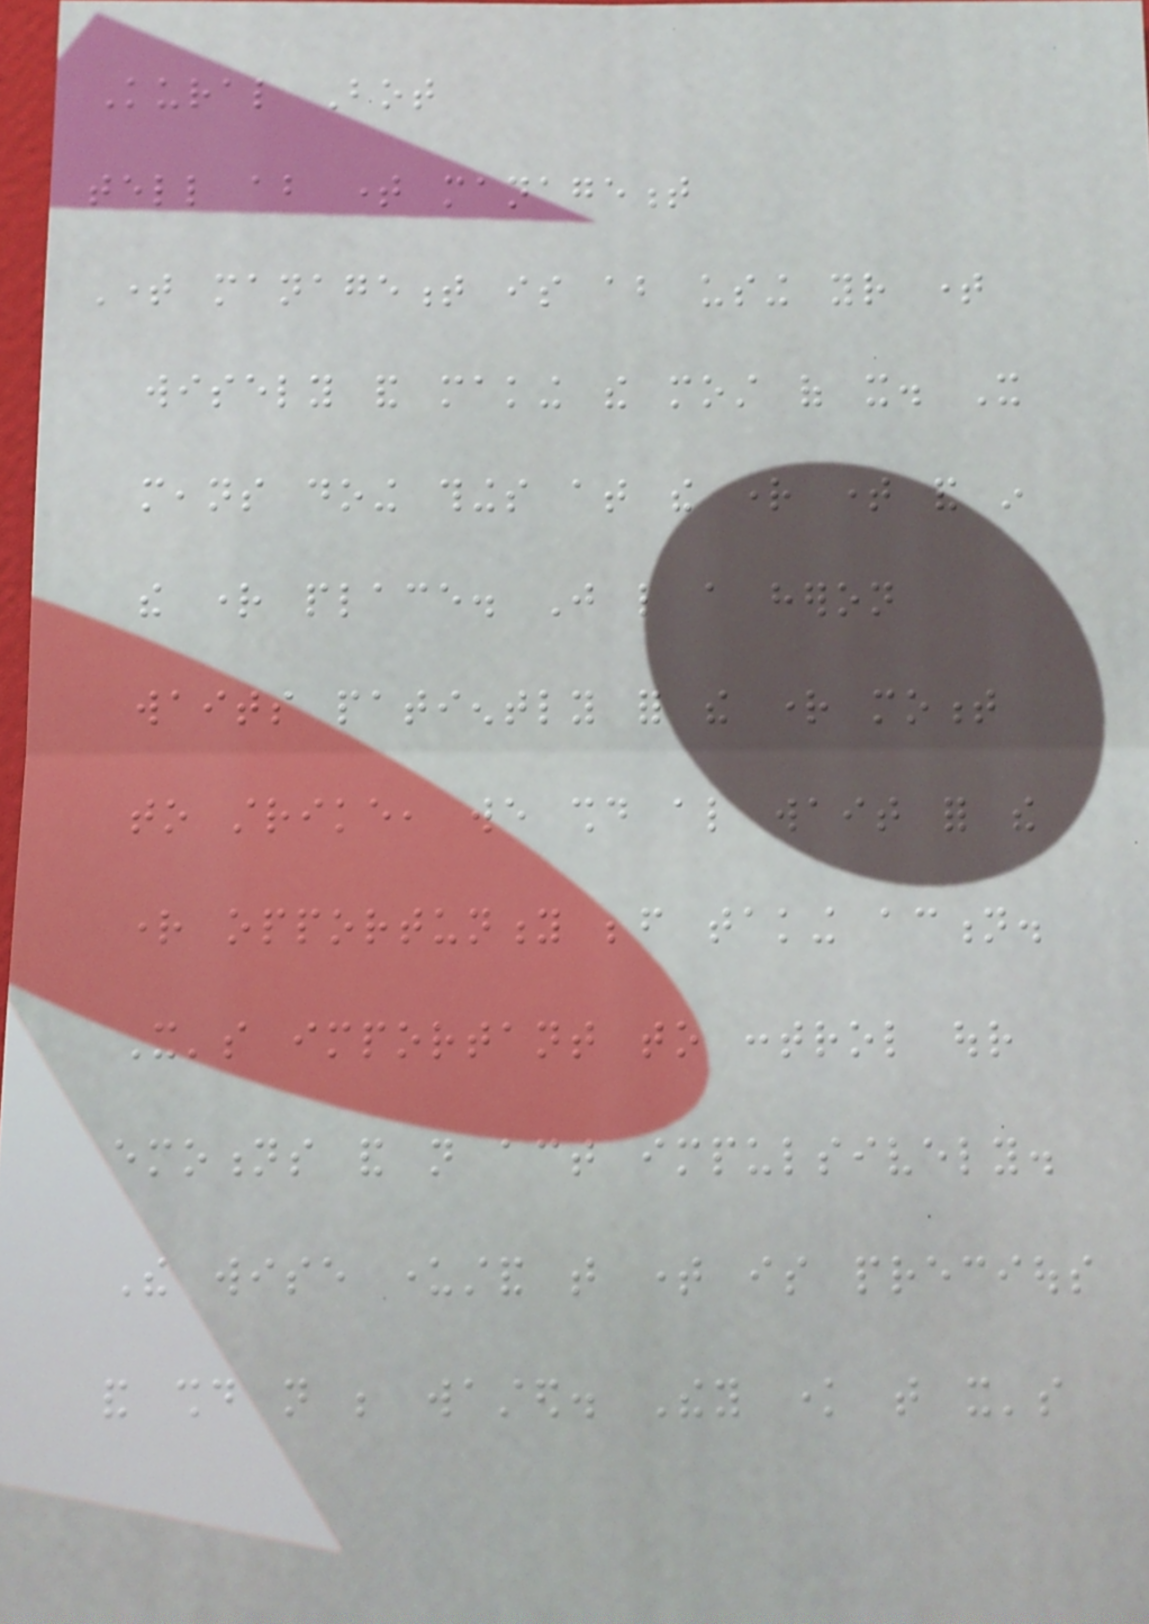Kural Bot
tell about time management
Time management is about using your time
wisely and making the most of it. It
means doing things at the right time and in
the right place. Just like a heron
waits patiently for the right moment
to strike, we should also wait for the
right opportunity before taking action.
It's important to control our
emotions and not act impulsively.
The wise understand that time is precious
and should not be wasted. They know that it's
